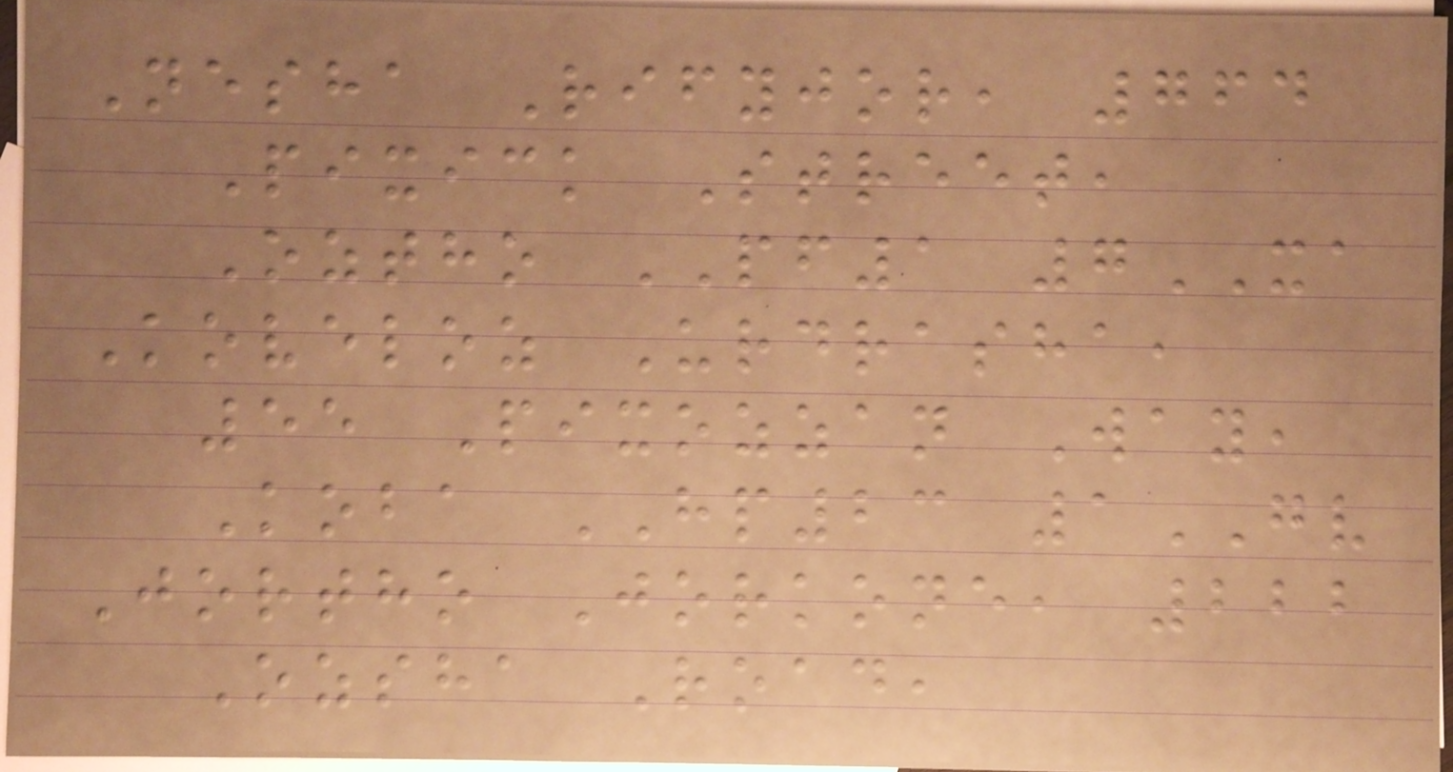Nesha Rifyjor, 764
Pixick Street,
Oztho PF1 7XA
Koveloz Urdrasha,
55 Pixozzan Way,
Koba HP23 1GV
Jortho Jorkone, 222
Ozsha Road,
